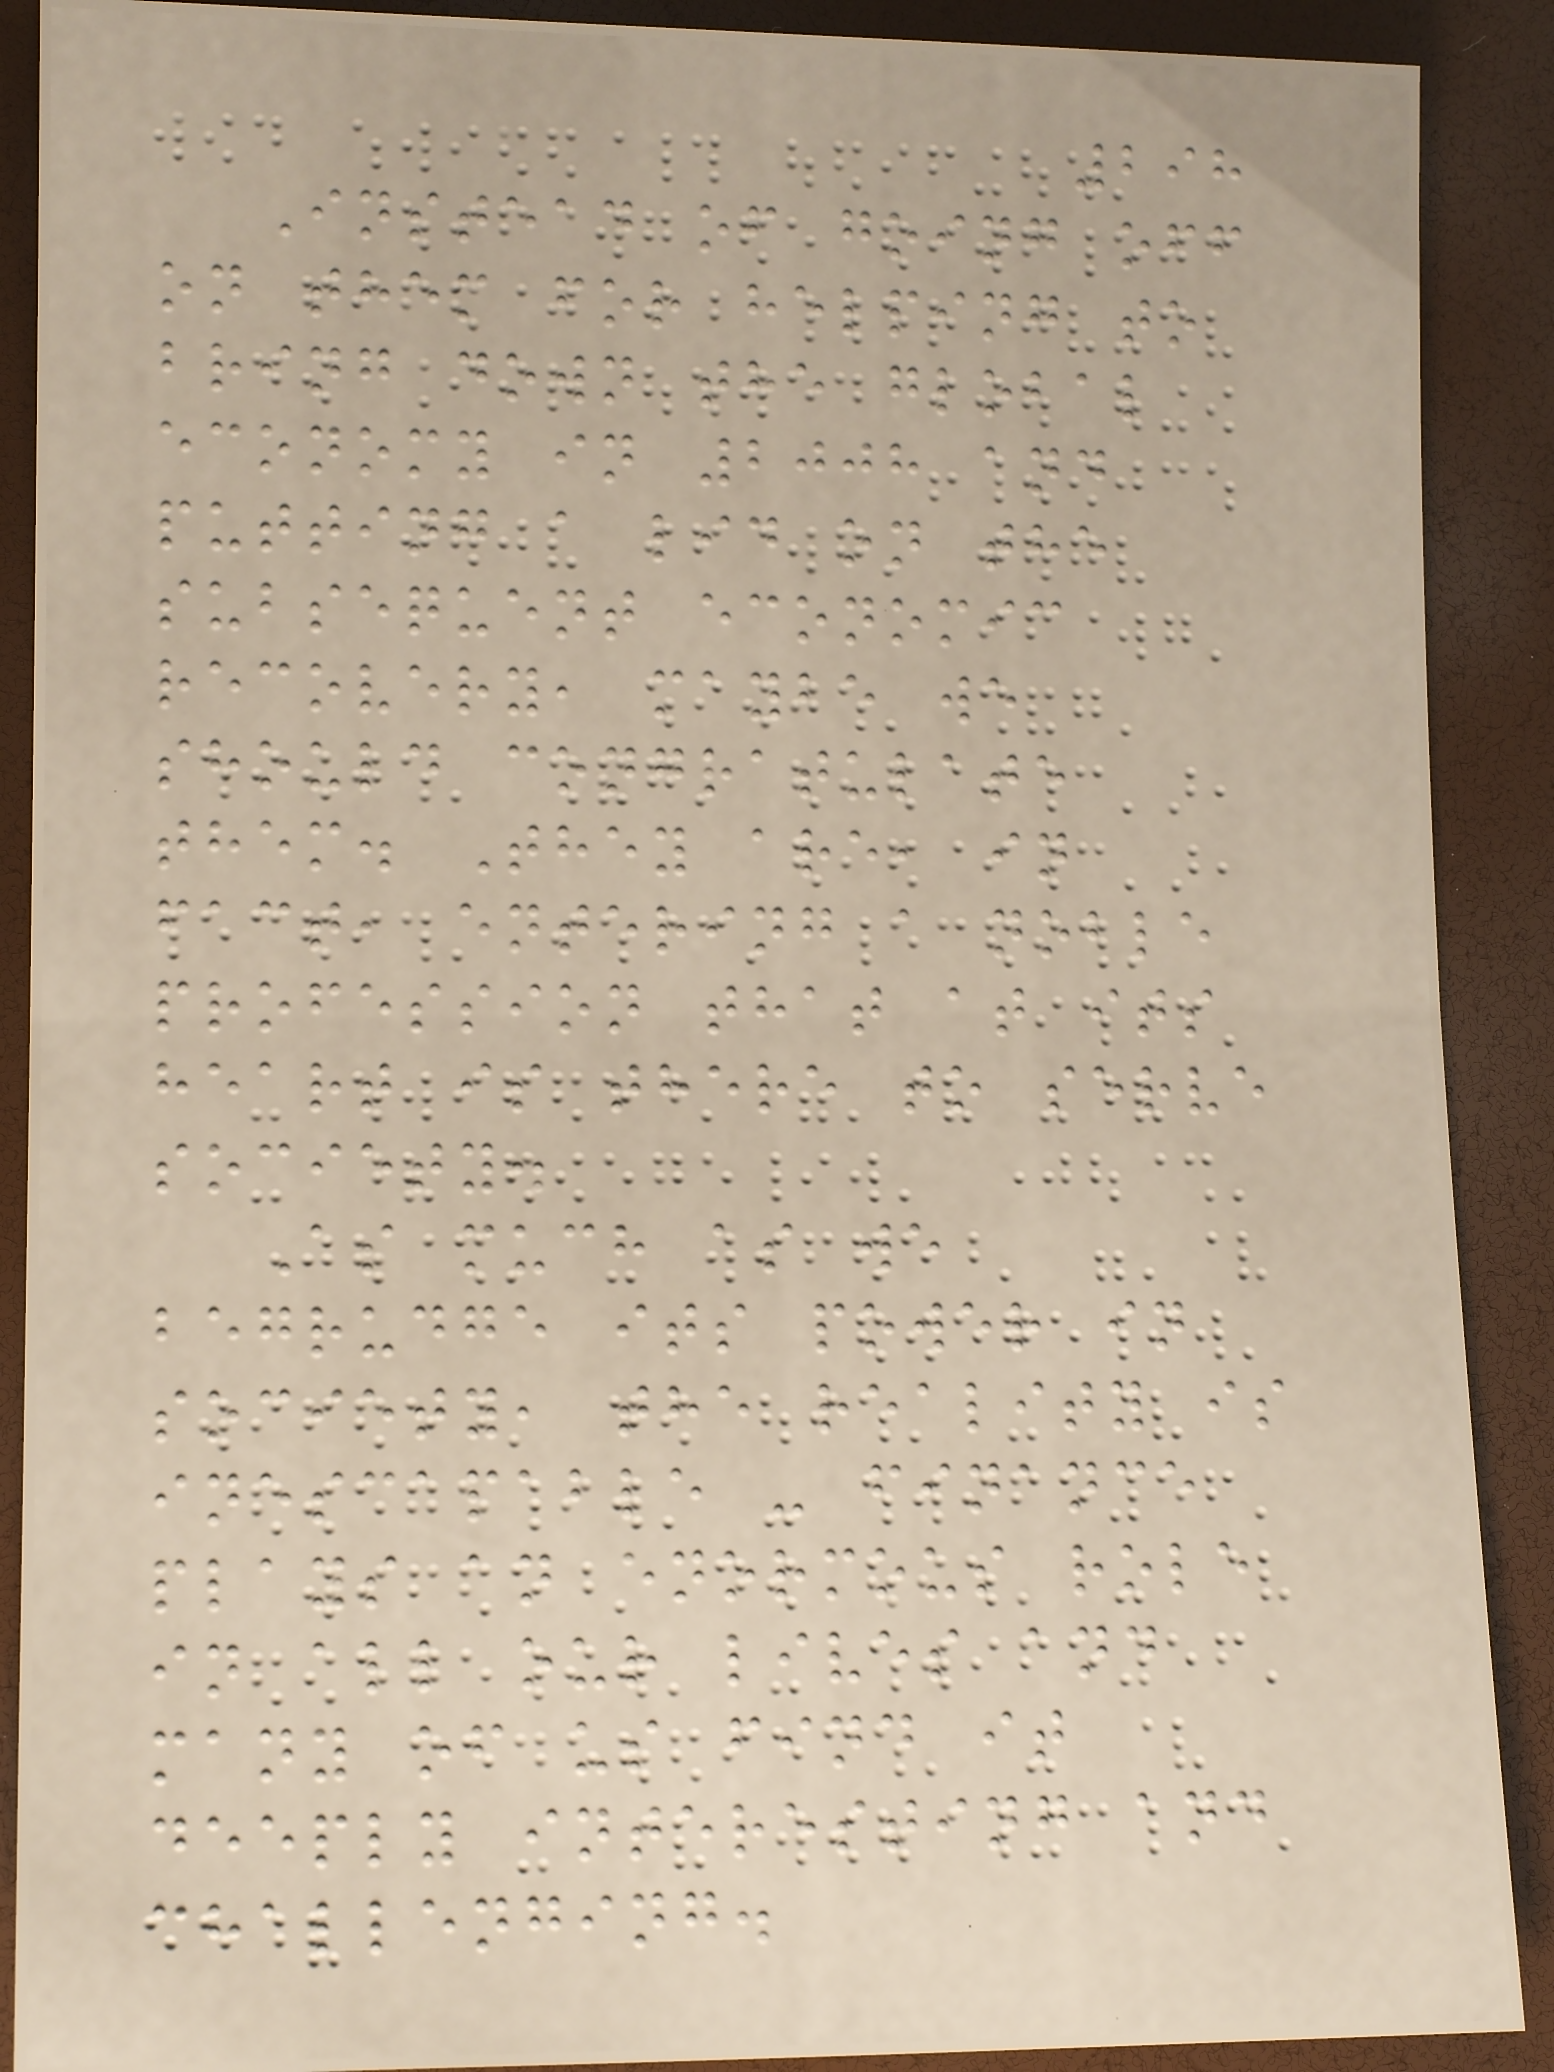298
Instead of going off
on them for helping to
bring down the global
economy in 2008 and
putting a lid on the
subsequent economic
recovery, maybe we
should congratulate
them. They are, in
fact, entering a noble
profession that at its
heart is there to serve
society.
As much as we
begrudge its power in
society, the reality is
inescapable - finance
plays an enormous role
in all our lives and
many of us find it
deeply interesting and
challenging.
